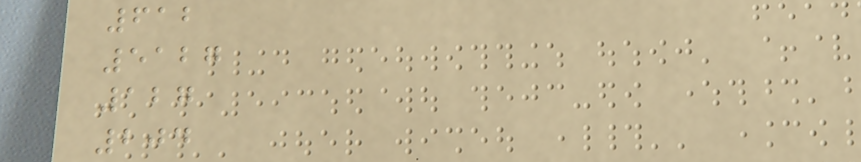612
5127
127
204
